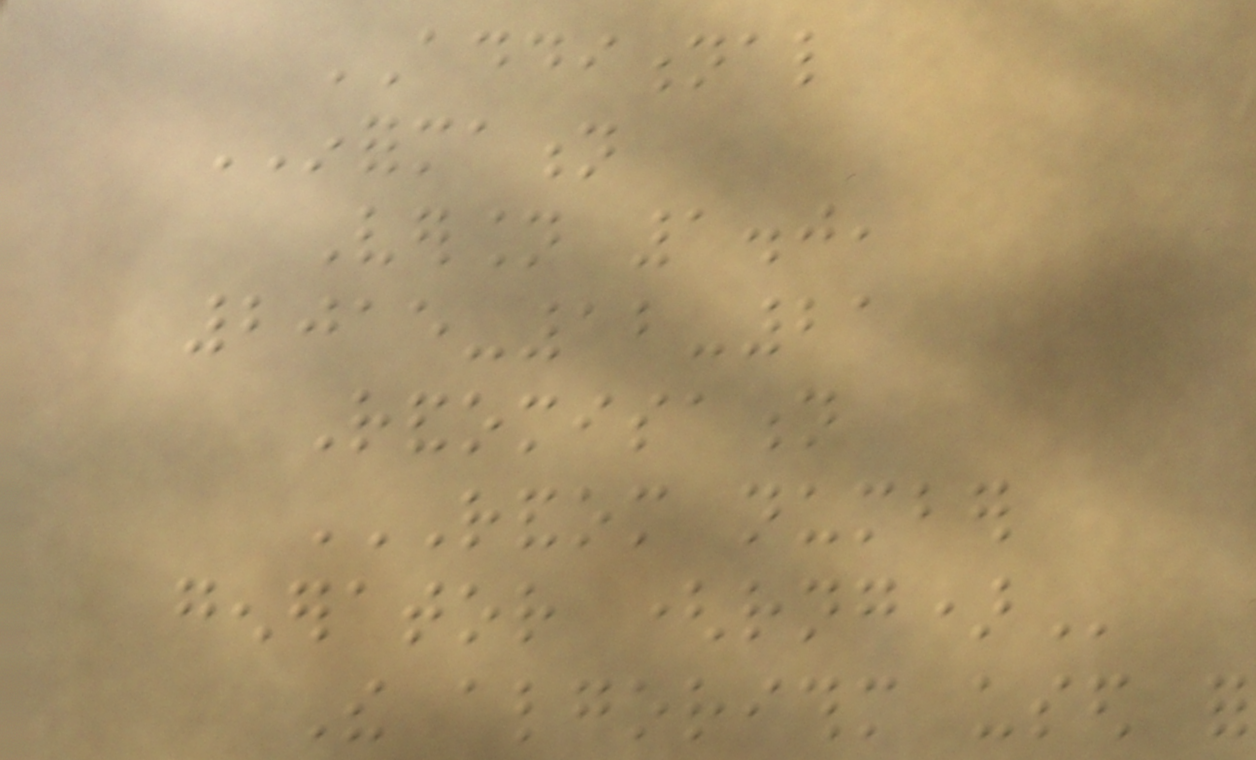ADDITIONAL
INFORMATION
Version 1.0,
2015-12-21
Randomisation
RANDOM NUMBER
GENERATOR (RNG)
The algorithm used for
